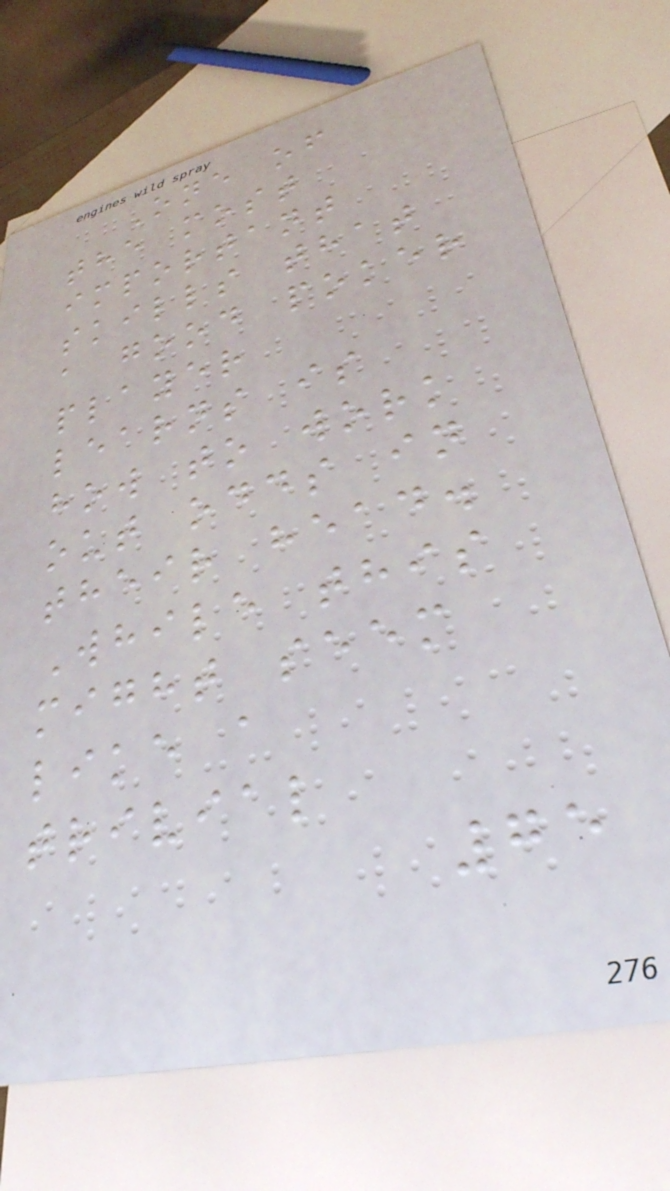One of
the most
important
skills that
a good poker
player
learns is
how to work
out odds in
their head.
While this
might seem
like a
trivial
75
